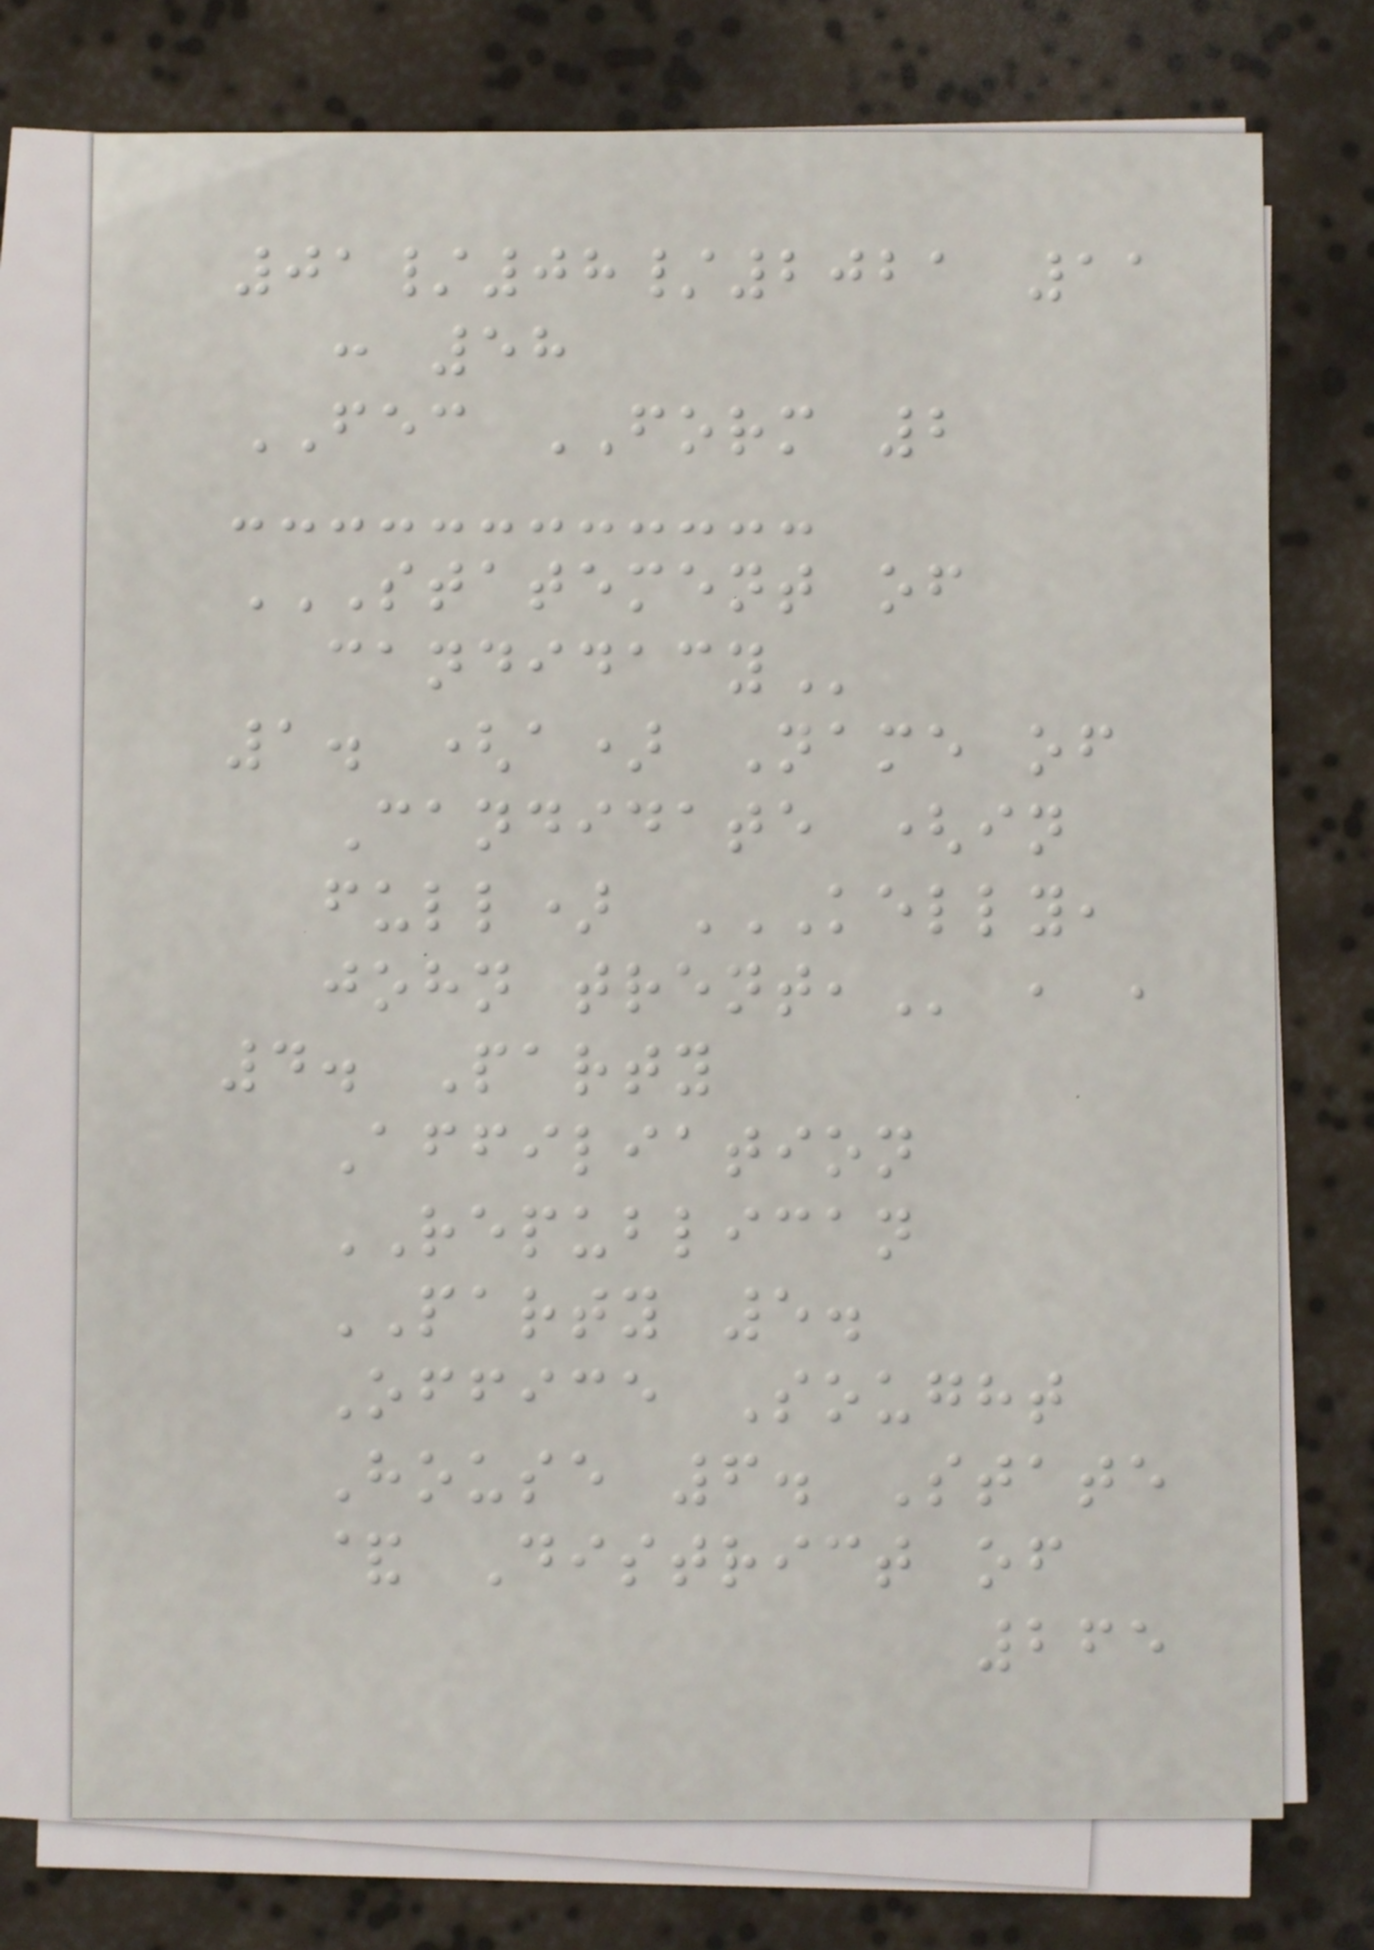01/08/2021 11
: 58
FEC FORM 2
STATEMENT OF
CANDIDACY
1. (a) Name of
Candidate (in
full) KELLY,
JOHN TRENT, , ,
4. Party
Affiliation
REPUBLICAN
PARTY 5.
Office Sought
House 6. State
& District of
265
